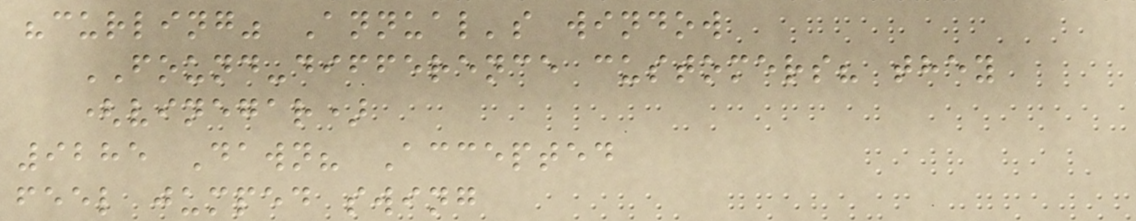"curling" Annual's window
FOUND-difference customers? they
(vinegar)
9285 Dawn? Accepted
feel jumped swing
